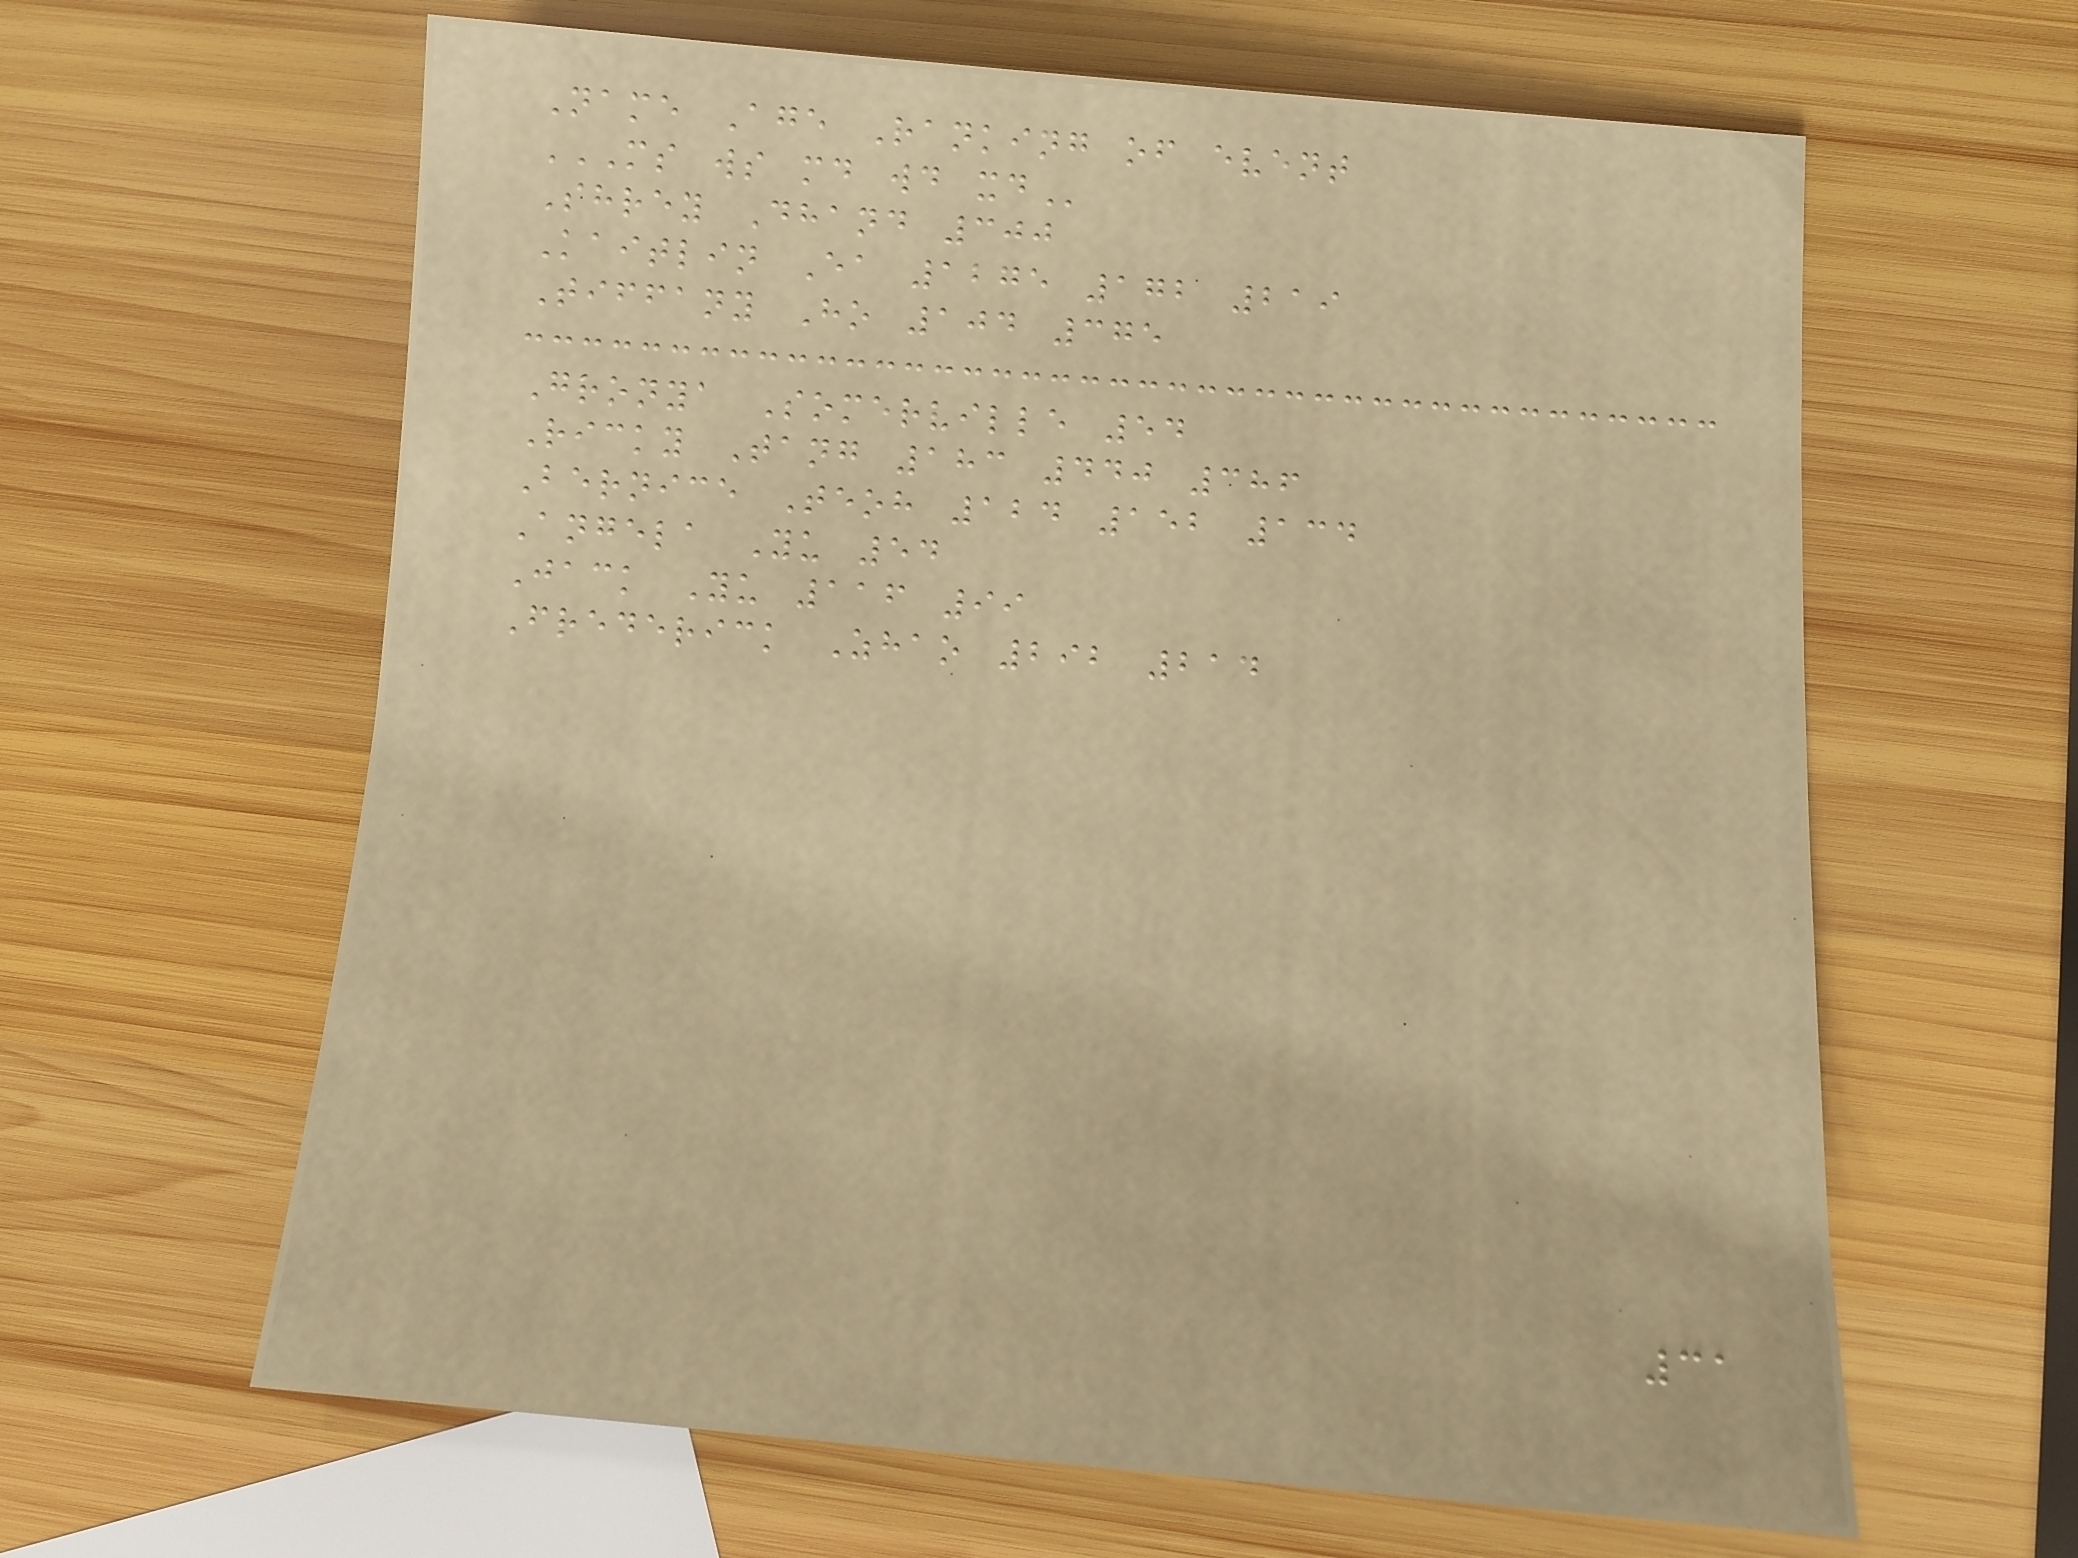Name Age Ranking of event
MS WS MD WD XD
Shrey Dhand 300
Kaitlin Ea 1275 172 219
Tiffany Ho 104 375
Gronya Somerville 54
Ricky Tang 183 440 386
Bernice Teoh 124 152 134
Angela Yu 54
Jack Yu 116 99
Frederick Zhao 292 214
31
